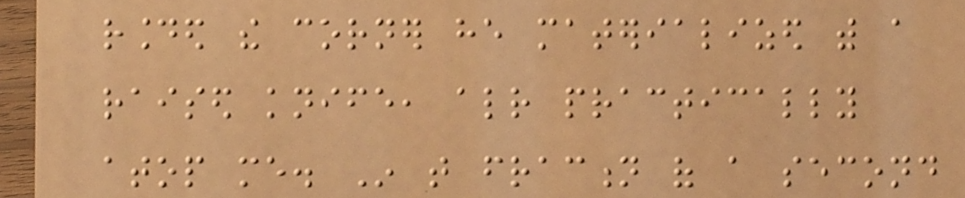rounded the corner he materialized with a
raised knife, already practically
atop me. In that fraction of a second
